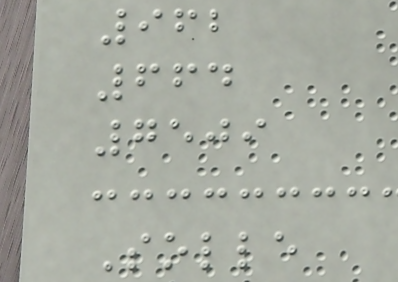962
664
7509
Solle
